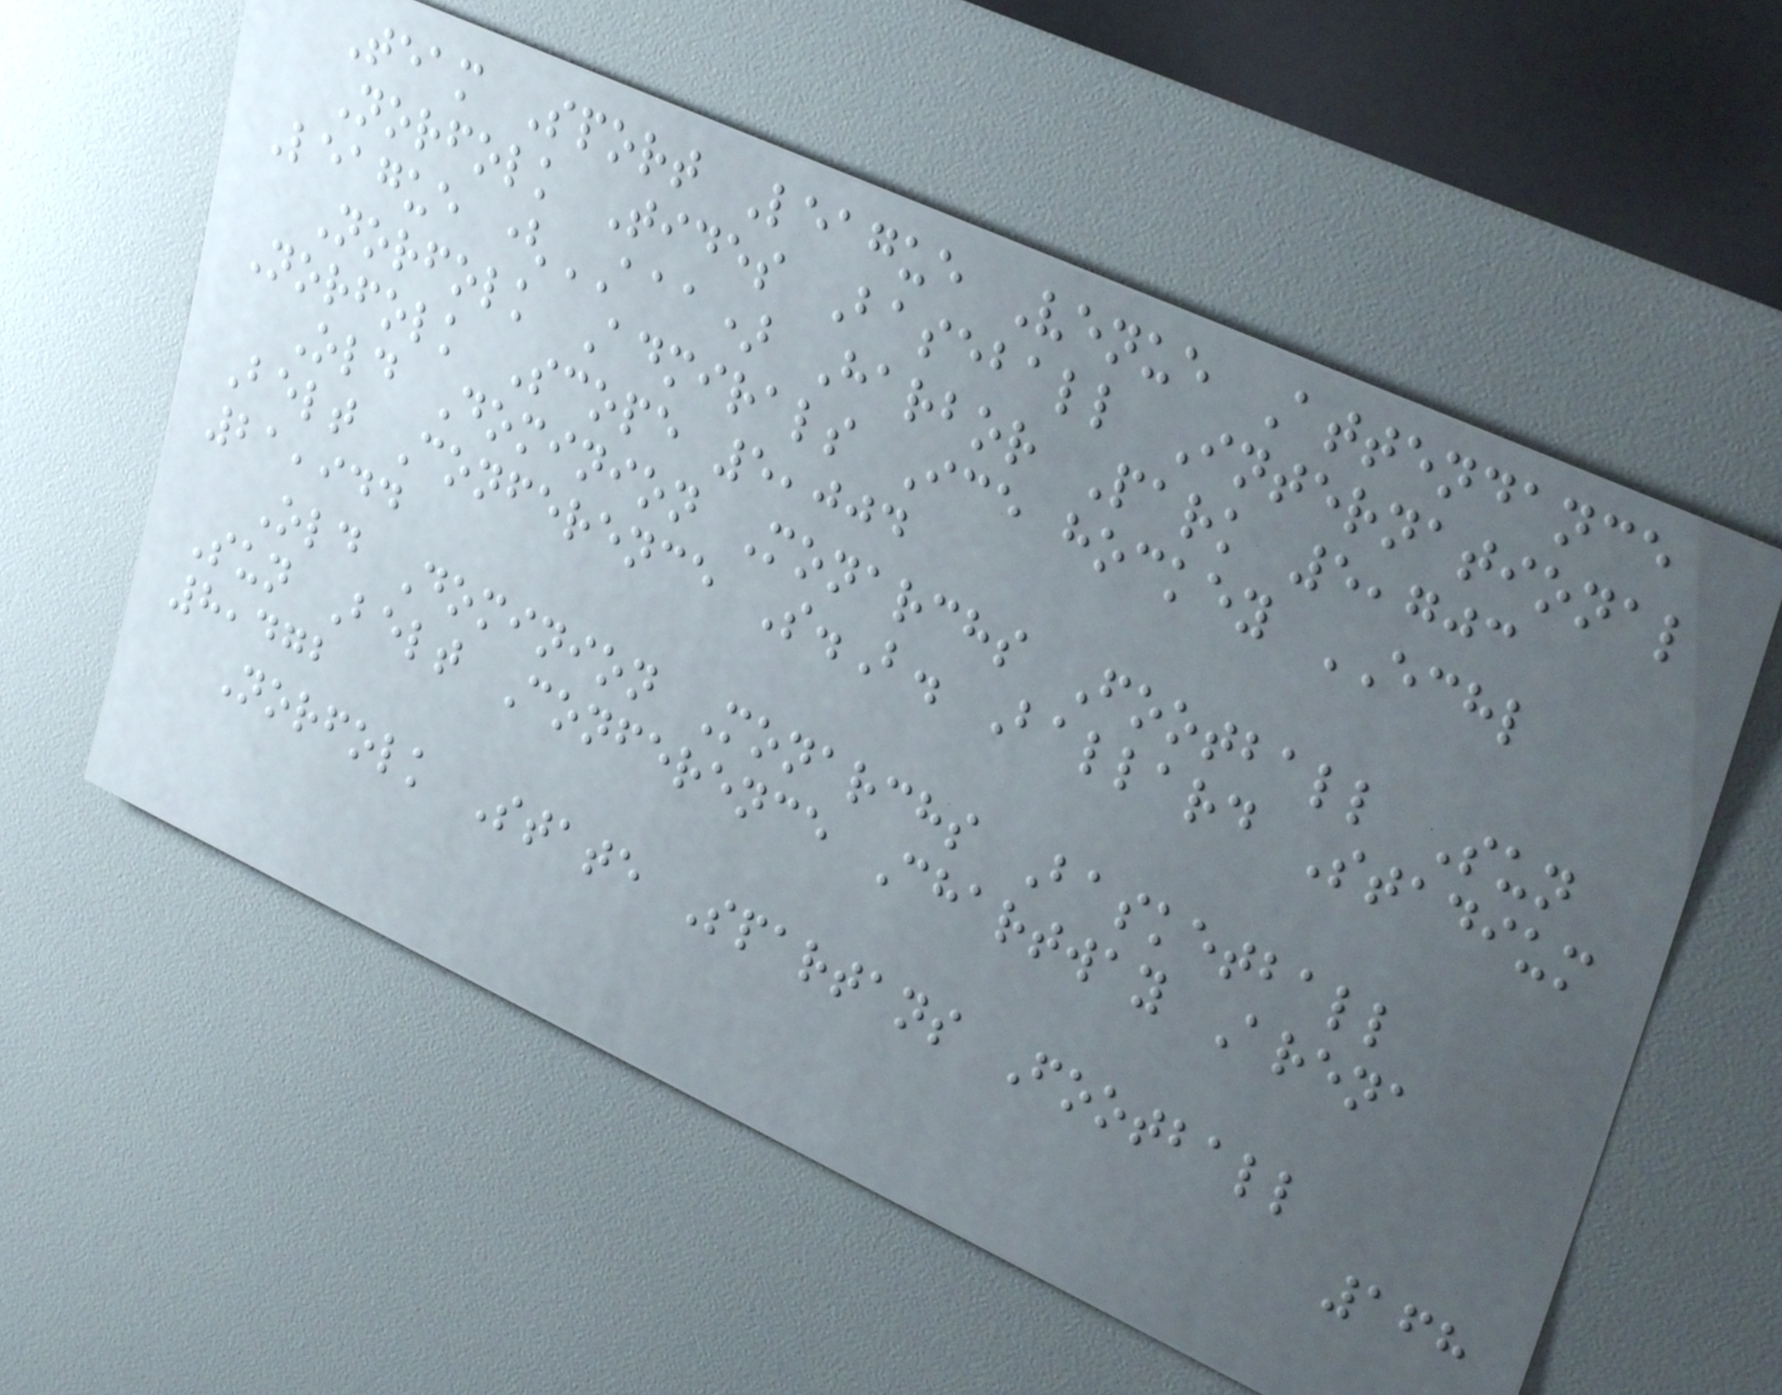Team Sport League Venue Attendance
Norfolk Tides Baseball International
League (AAA) Harbor Park 5,703
Norfolk Admirals Ice hockey ECHL
Norfolk Scope 5,004
Old Dominion Monarchs Football Sun
Belt Conference S.B. Ballard Stadium
21,944
Old Dominion Monarchs Basketball
Sun Belt Conference Chartway Arena
8,472
Norfolk State Spartans Football
168
